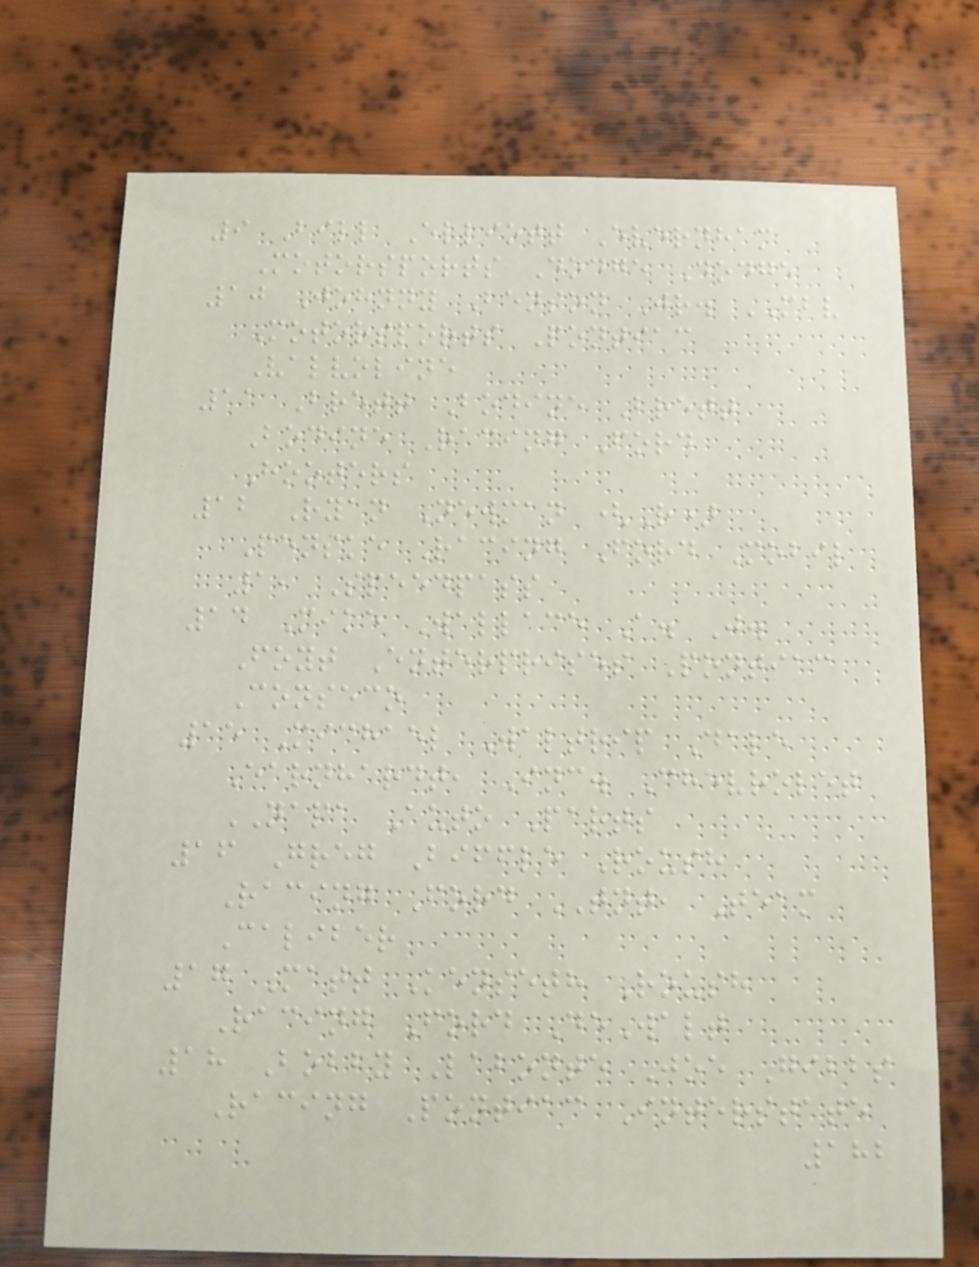9 Bill Elliott Evernham
Motorsports Dodge Dodge
10 Johnny Benson Jr. MBV
Motorsports Pontiac
Valvoline
11 Brett Bodine Brett
Bodine Racing Ford
Hooters
12 Ryan Newman (R)
Penske Racing Ford Mobil
1, Speedpass
14 Mike Wallace A. J.
Foyt Enterprises Pontiac
Conseco
15 Michael Waltrip Dale
Earnhardt, Inc. Chevrolet
NAPA Auto Parts
16 Greg Biffle Roush
Racing Ford TNT, Team
Caliber
17 Matt Kenseth Roush
Racing Ford DeWalt
18 Bobby Labonte Joe Gibbs
Racing Pontiac Interstate
182
